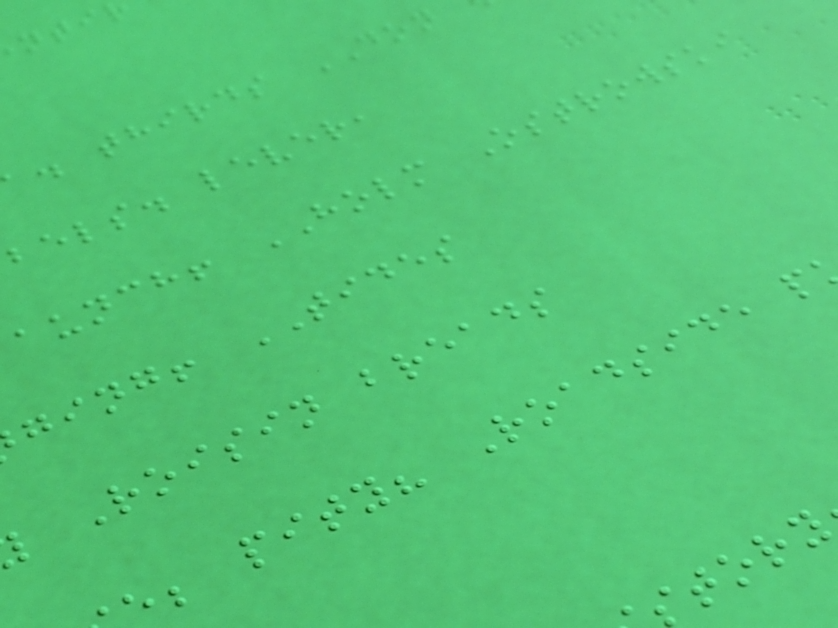. thirds DON
bels. lever,
aunch! HOLM Ostrowski
ging! TIDES
Roisin breads
; pity? Roadside p
